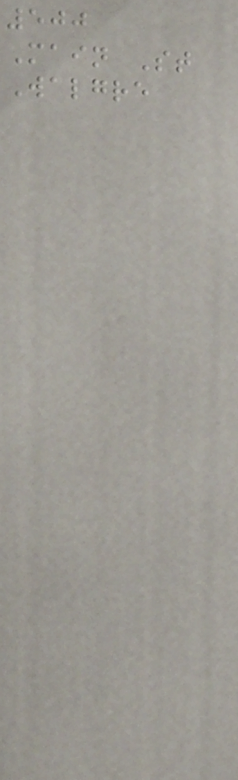500
Main St
Walgre
